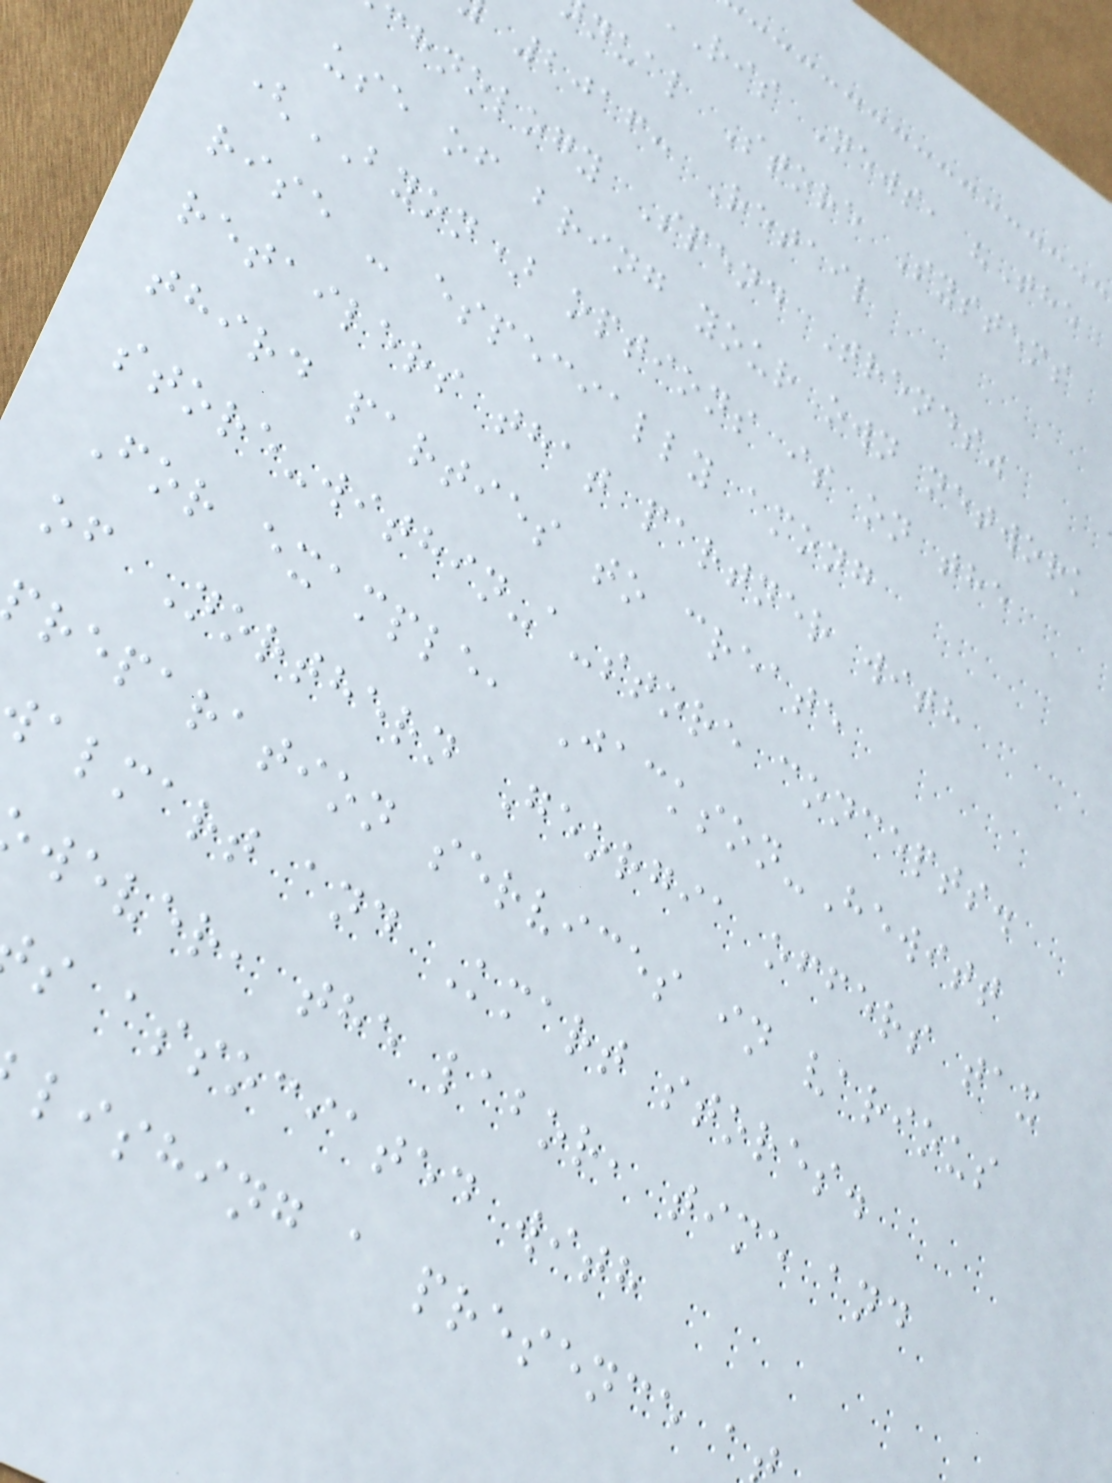ris News, "The
nual Store Systems
2016: Retail
chnology Spend Trends"
use of bring your own network
(BYON) options is on the
rise - especially among
retailers that partner with
third parties to create
store-within-a-store concepts.
For example, Jackson-Hewitt
of Northern Georgia offers tax
reparation services in various
almart and Kmart stores.
wever, the labor, time and
s associated with
lishing a presence a
